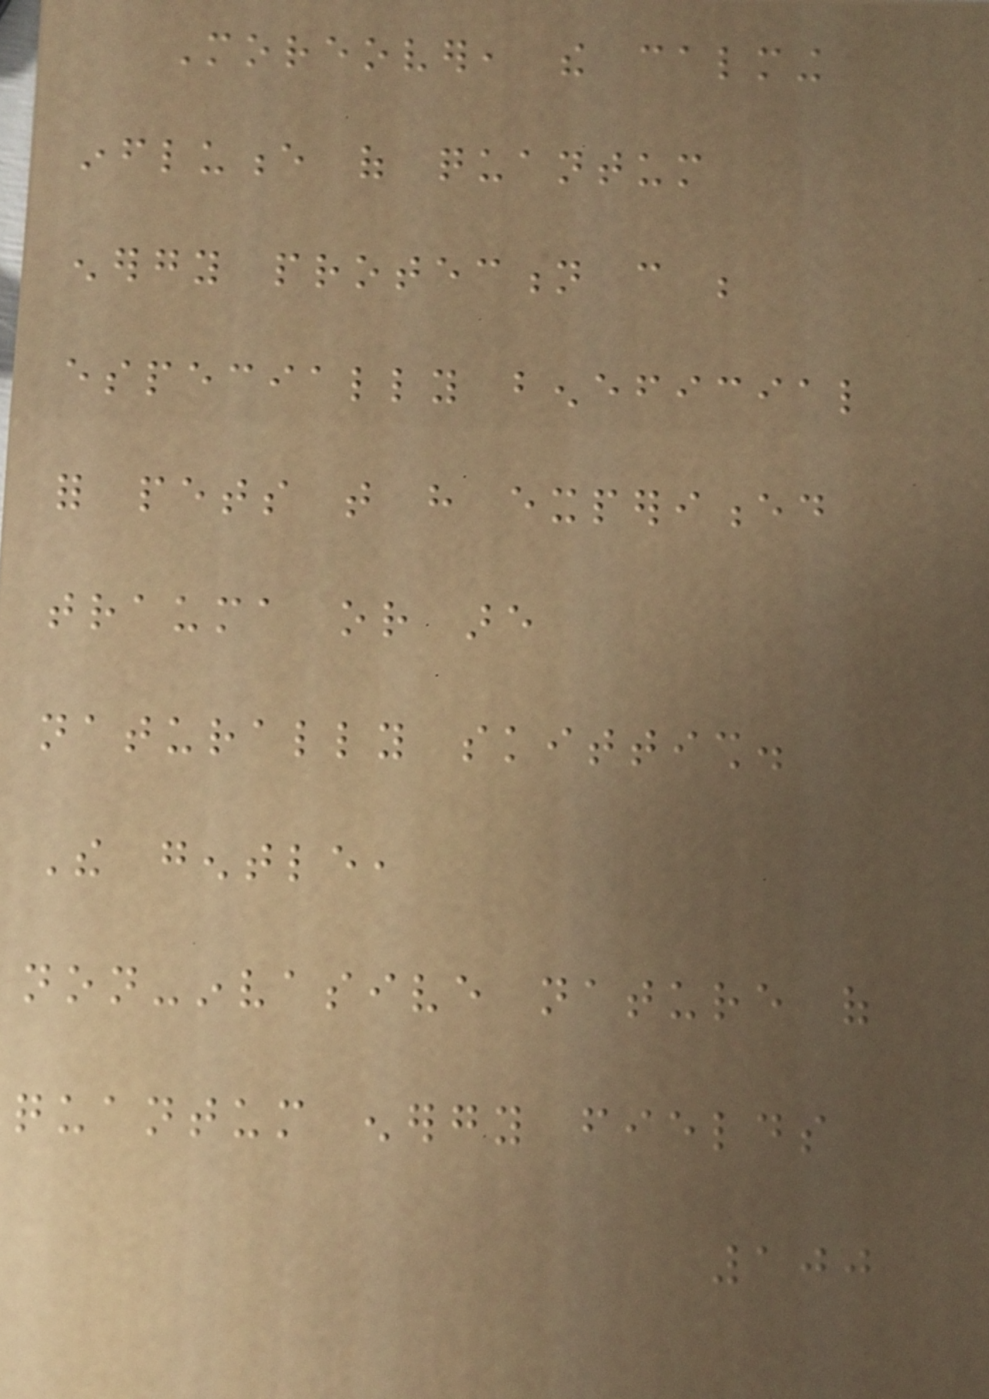Moreover, the calming
influence of quantum
energy protection can be
especially beneficial
for pets that have experienced
trauma or are
naturally skittish.
The gentle,
non-invasive nature of
quantum energy fields
100
